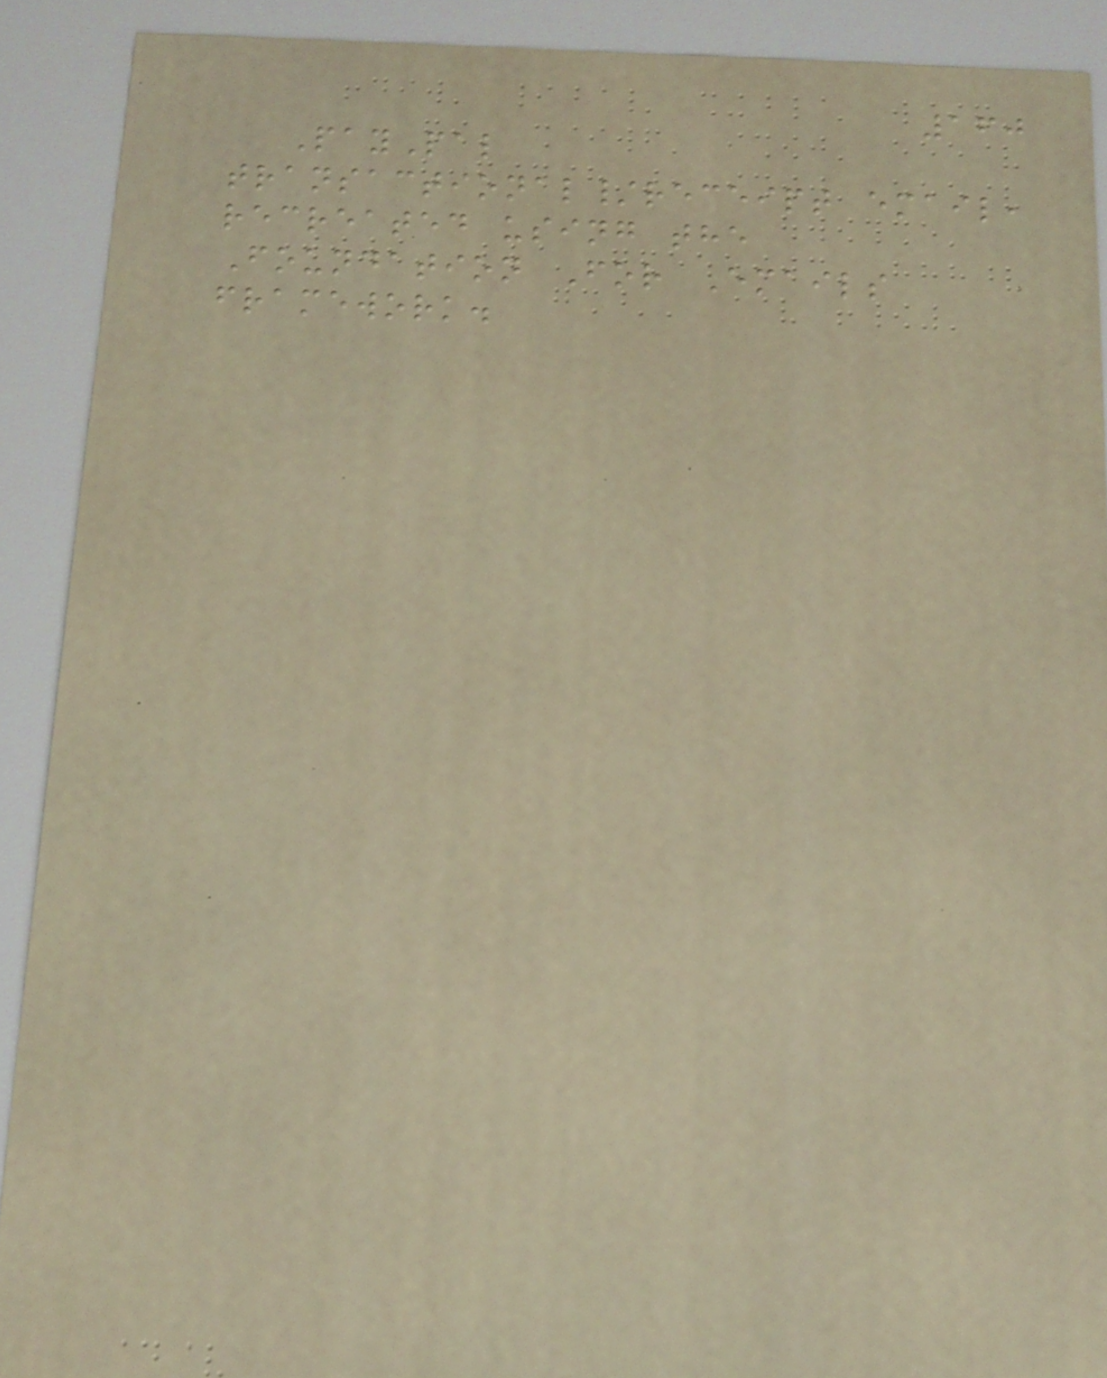160
PayPal
transactional/receipt email,
recreated using the
Foundation For Emails
framework.
